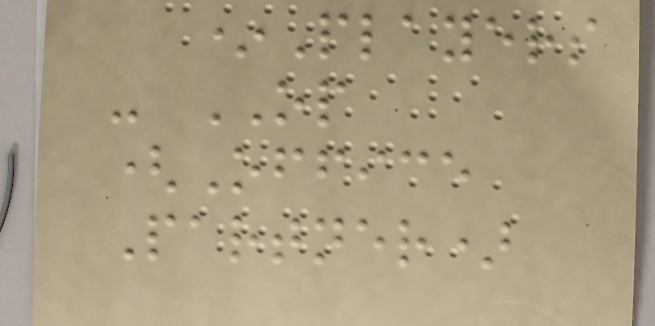*Players
- OP
(Office
Partner)
